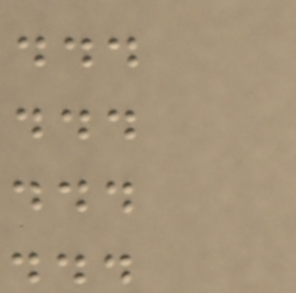...
...
...
...
